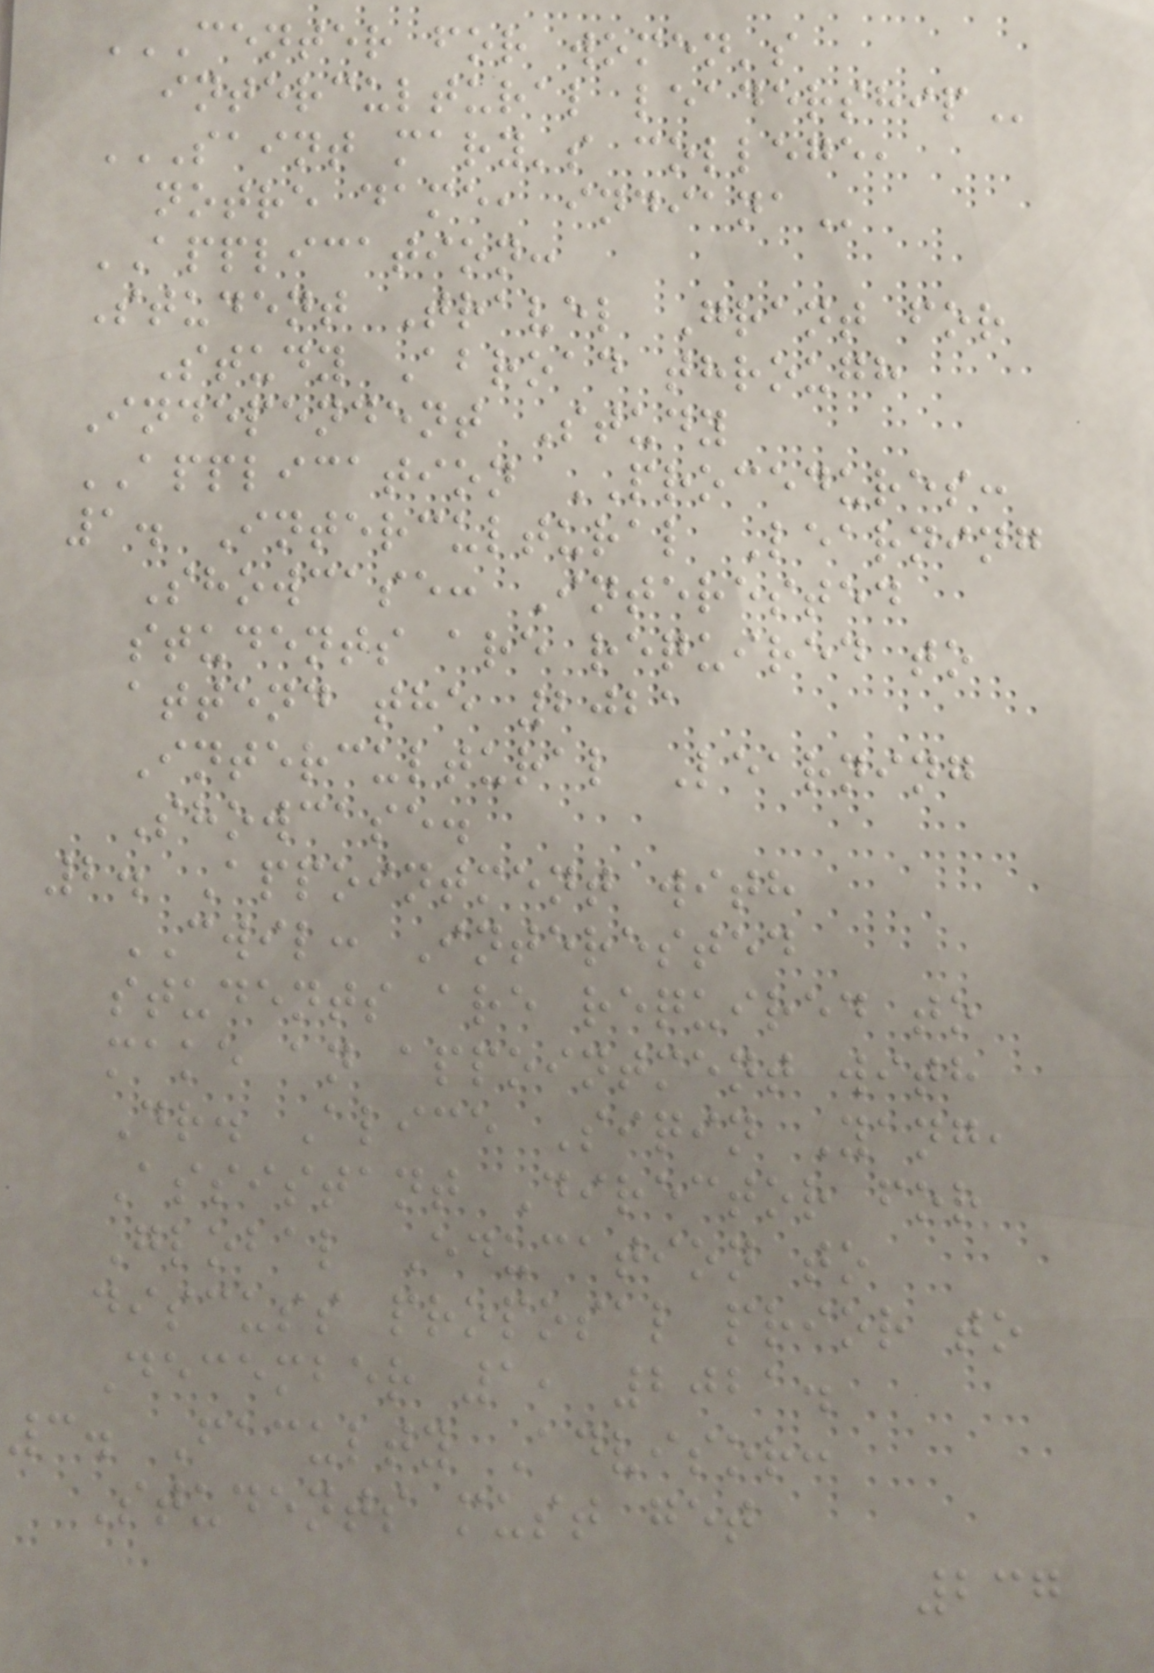CENTER FOR WOMEN'S
INTERCULTURAL LEADERSHIP
SAINT MARY'S COLLEGE,
NOTRE DAME, INDIANA
APPLICATION:
Student Travel Grant for
Study Abroad through
Independent Study
APPLICATION PROCEDURES:
1. Intercultural Learning
Showcase: Interested
students are required to
attend the 2021
Intercultural Learning
Showcase.
2. Appointment with
CWIL: Interested
students are required to
make an appointment with
Dr. Alice Siqin Yang,
Assistant Director for
Global Education to
discuss proposal prior to
December 1, 2021.
3. Faculty Advisor:
Students must get
237
